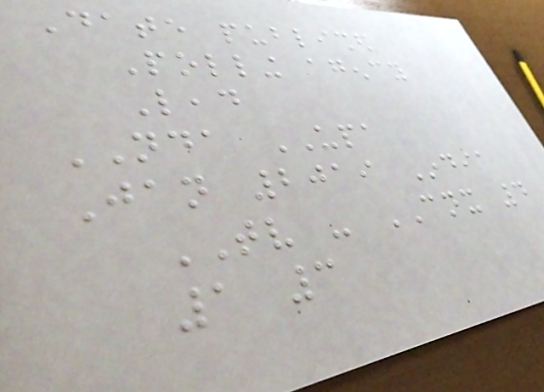Date published
Polling agency
Lead
NDA UPA
Jan 2019 India
TV - CNX 4
1 3
